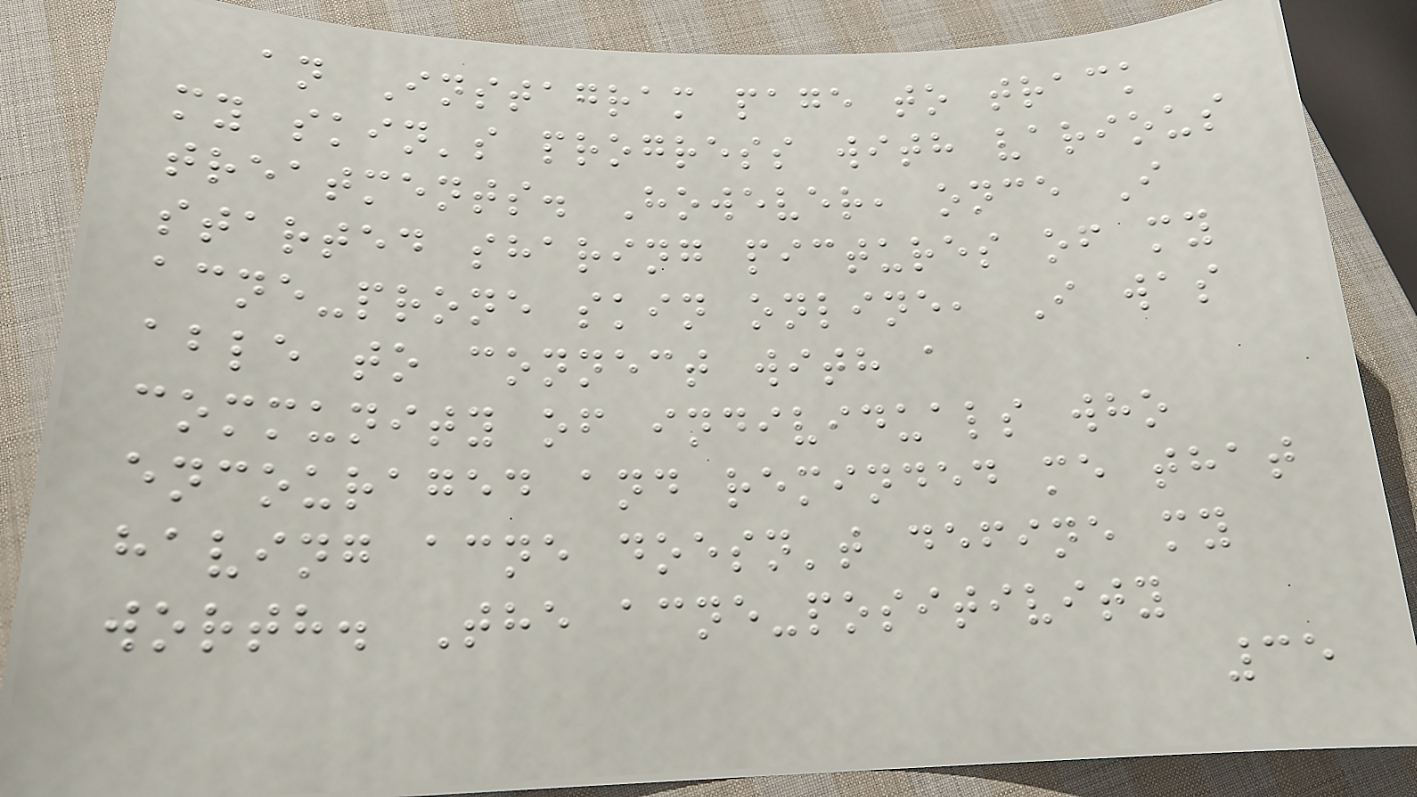an Instagram page to track
my skin's progress with various
treatments. However, once I
started sharing pictures of my
acne-prone skin online, I was
able to connect with a
community of individuals who
encouraged and reminded me that
having acne doesn't define my
worth. The acne-positivity
35
